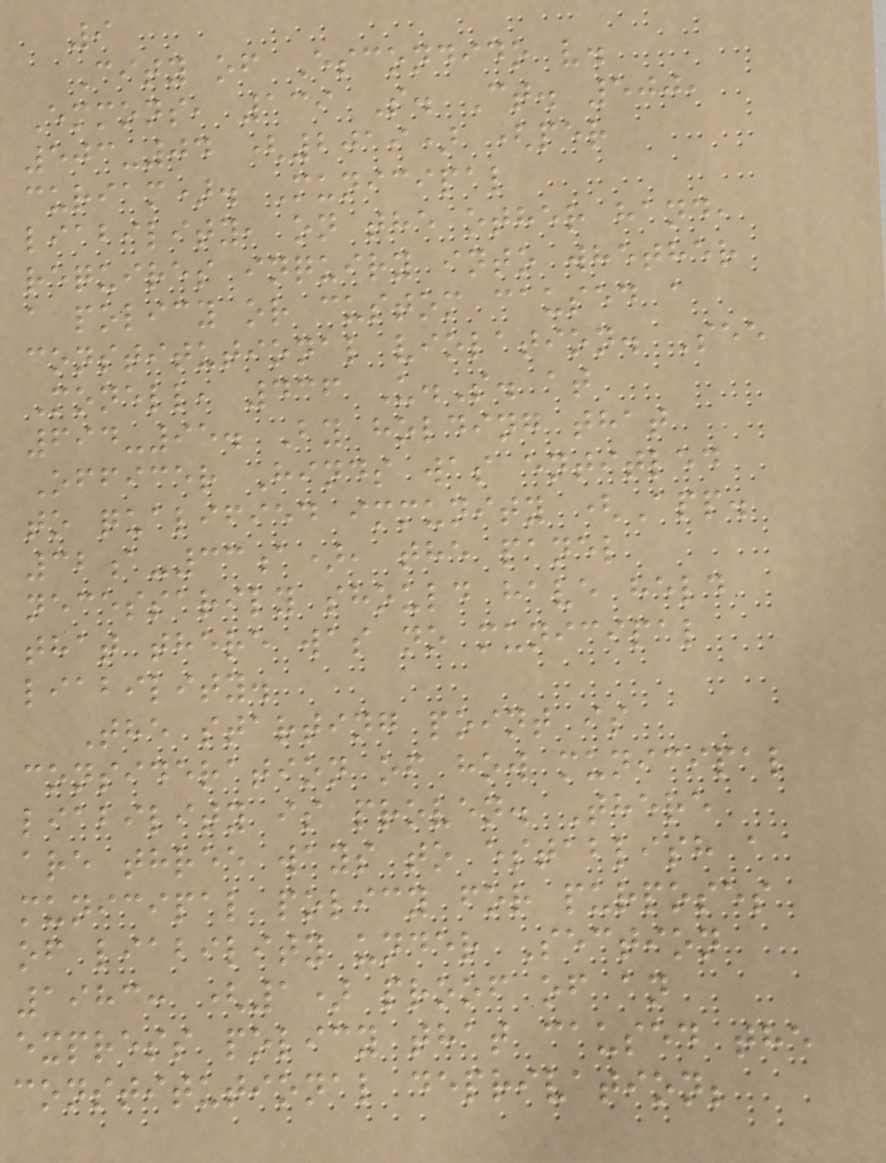9
City of Escondido v.
Emmons, 139 S. Ct. 500,
503-04 (2019) (per
curiam). Municipal
liability, on the other hand,
requires inquiry into whether
a policy or custom caused a
constitutional violation. See
Monell, 436 U.S. at
694-95. By holding that
Officer Hinds was entitled
to qualified immunity (App.
32a-33a), the panel
necessarily should have held
that there was no municipal
liability.
The starting point is
consideration of how municipal
liability is proven. There
are three ways to establish a
municipal policy for purposes
of liability under Section
1983: (1) proof of an
express policy that caused the
constitutional deprivation;
